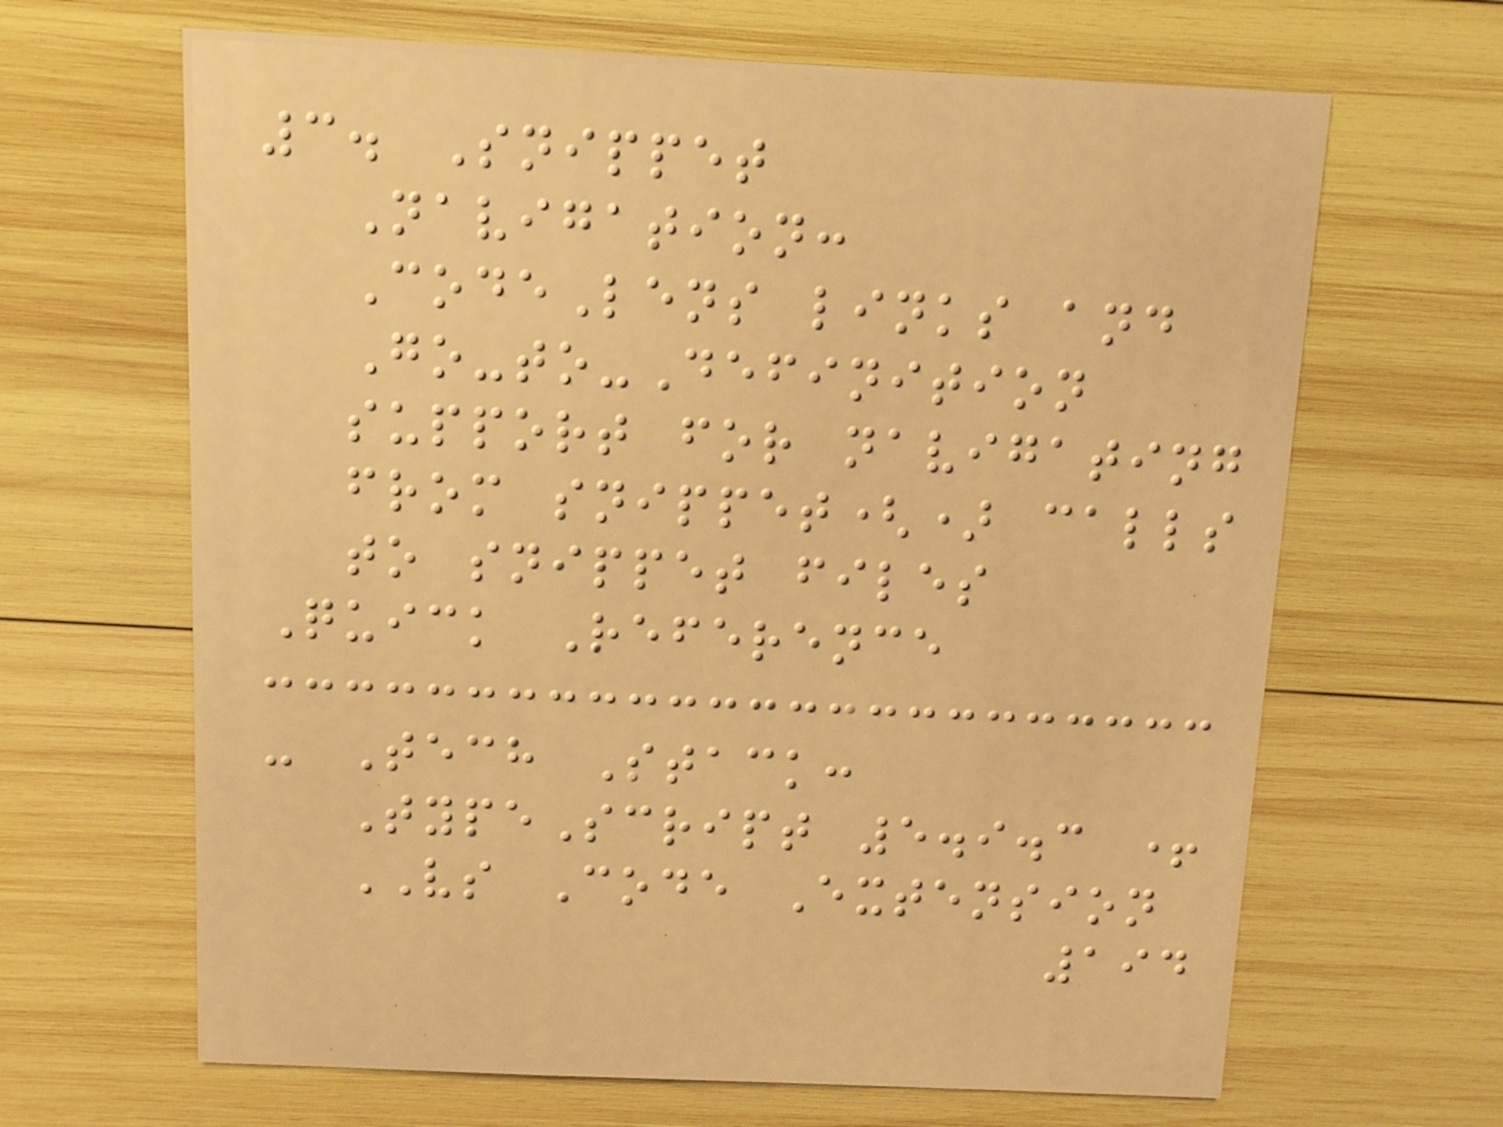3. Snippet
Navigation:
CodeLens links and
Go-to-Definition
support for navigating
from snippet() calls
to snippet files
Quick Reference
- Tech Stack:
TypeScript 5.9.3 +
VS Code Extension
194
